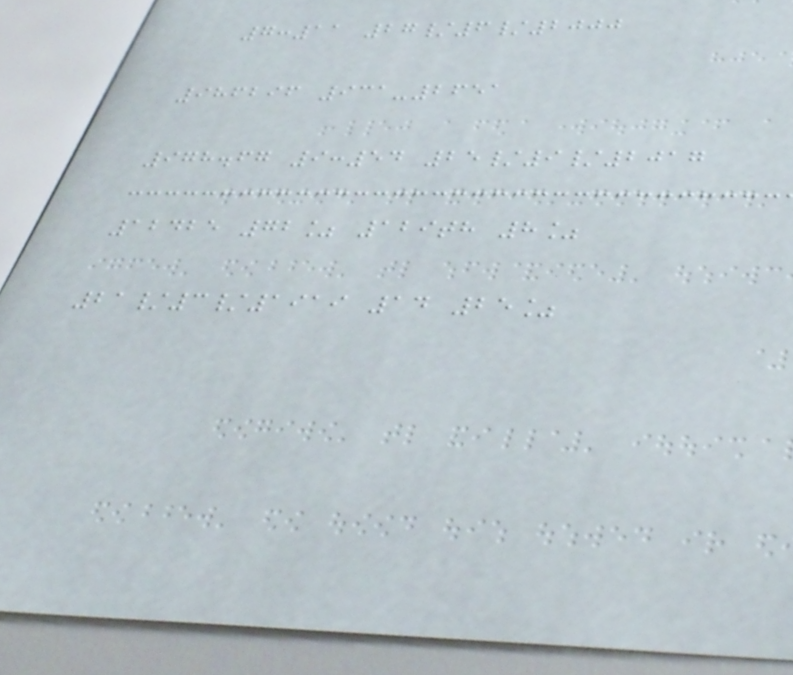7:11 27/6/2000
986296 931-2651
978.67 9:54 25/9/2017
12425 72% 129th 8%
21/3/1919 14 25%
